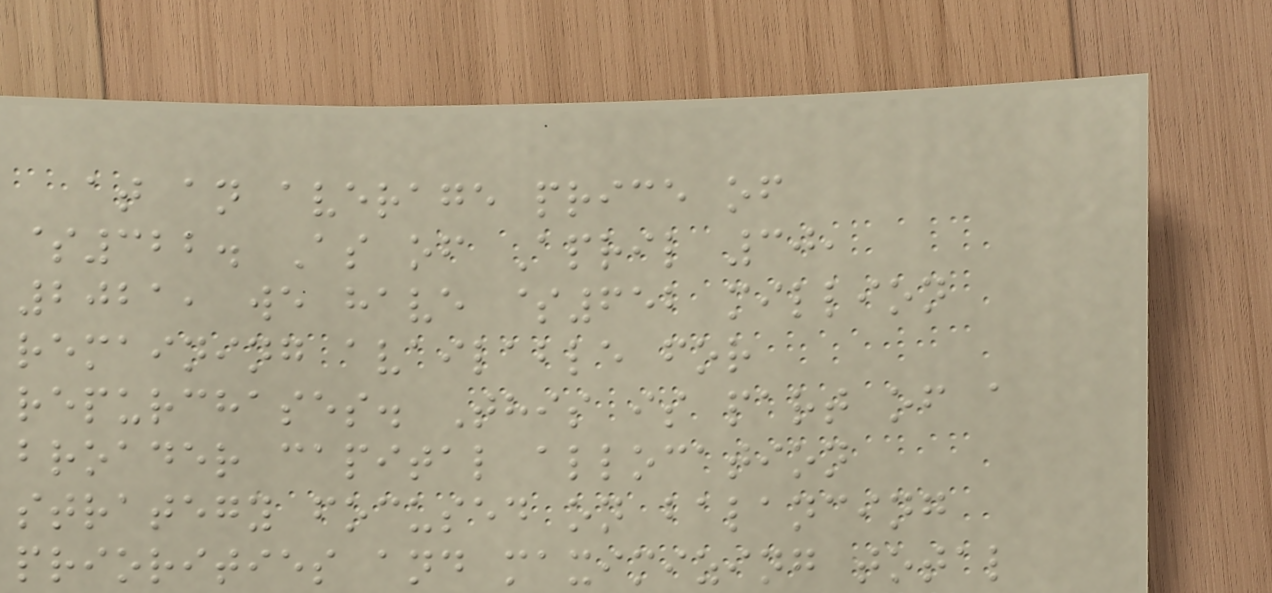at an average price of
$322. As of April 30,
2021, we have $652 million
remaining available for
repurchases. This is part of a
broader capital allocation
strategy focused on balancing
priorities and maximizing total
